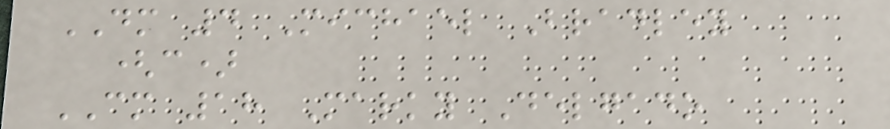DM 4 Michael Bradley
(c)
CM 18 Marky Delgado
